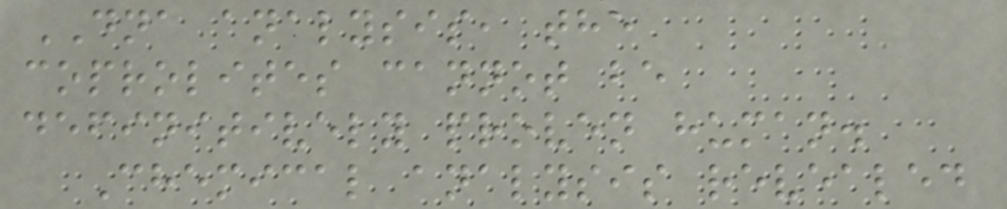DNA analysis, the
coprolites cannot be
definitively proven human.
Chemical analysis revealed
